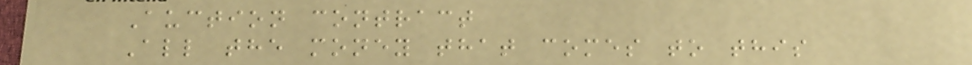Auction contract
All the money that comes to this
